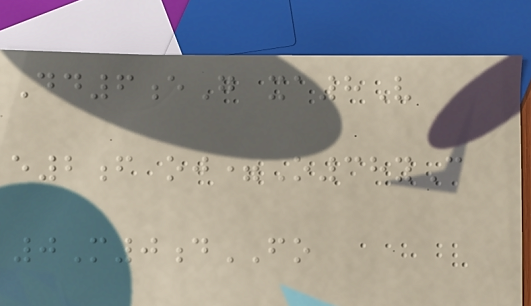Dd6eG xa8V
e2f oj=O38yC
0M0dFO
